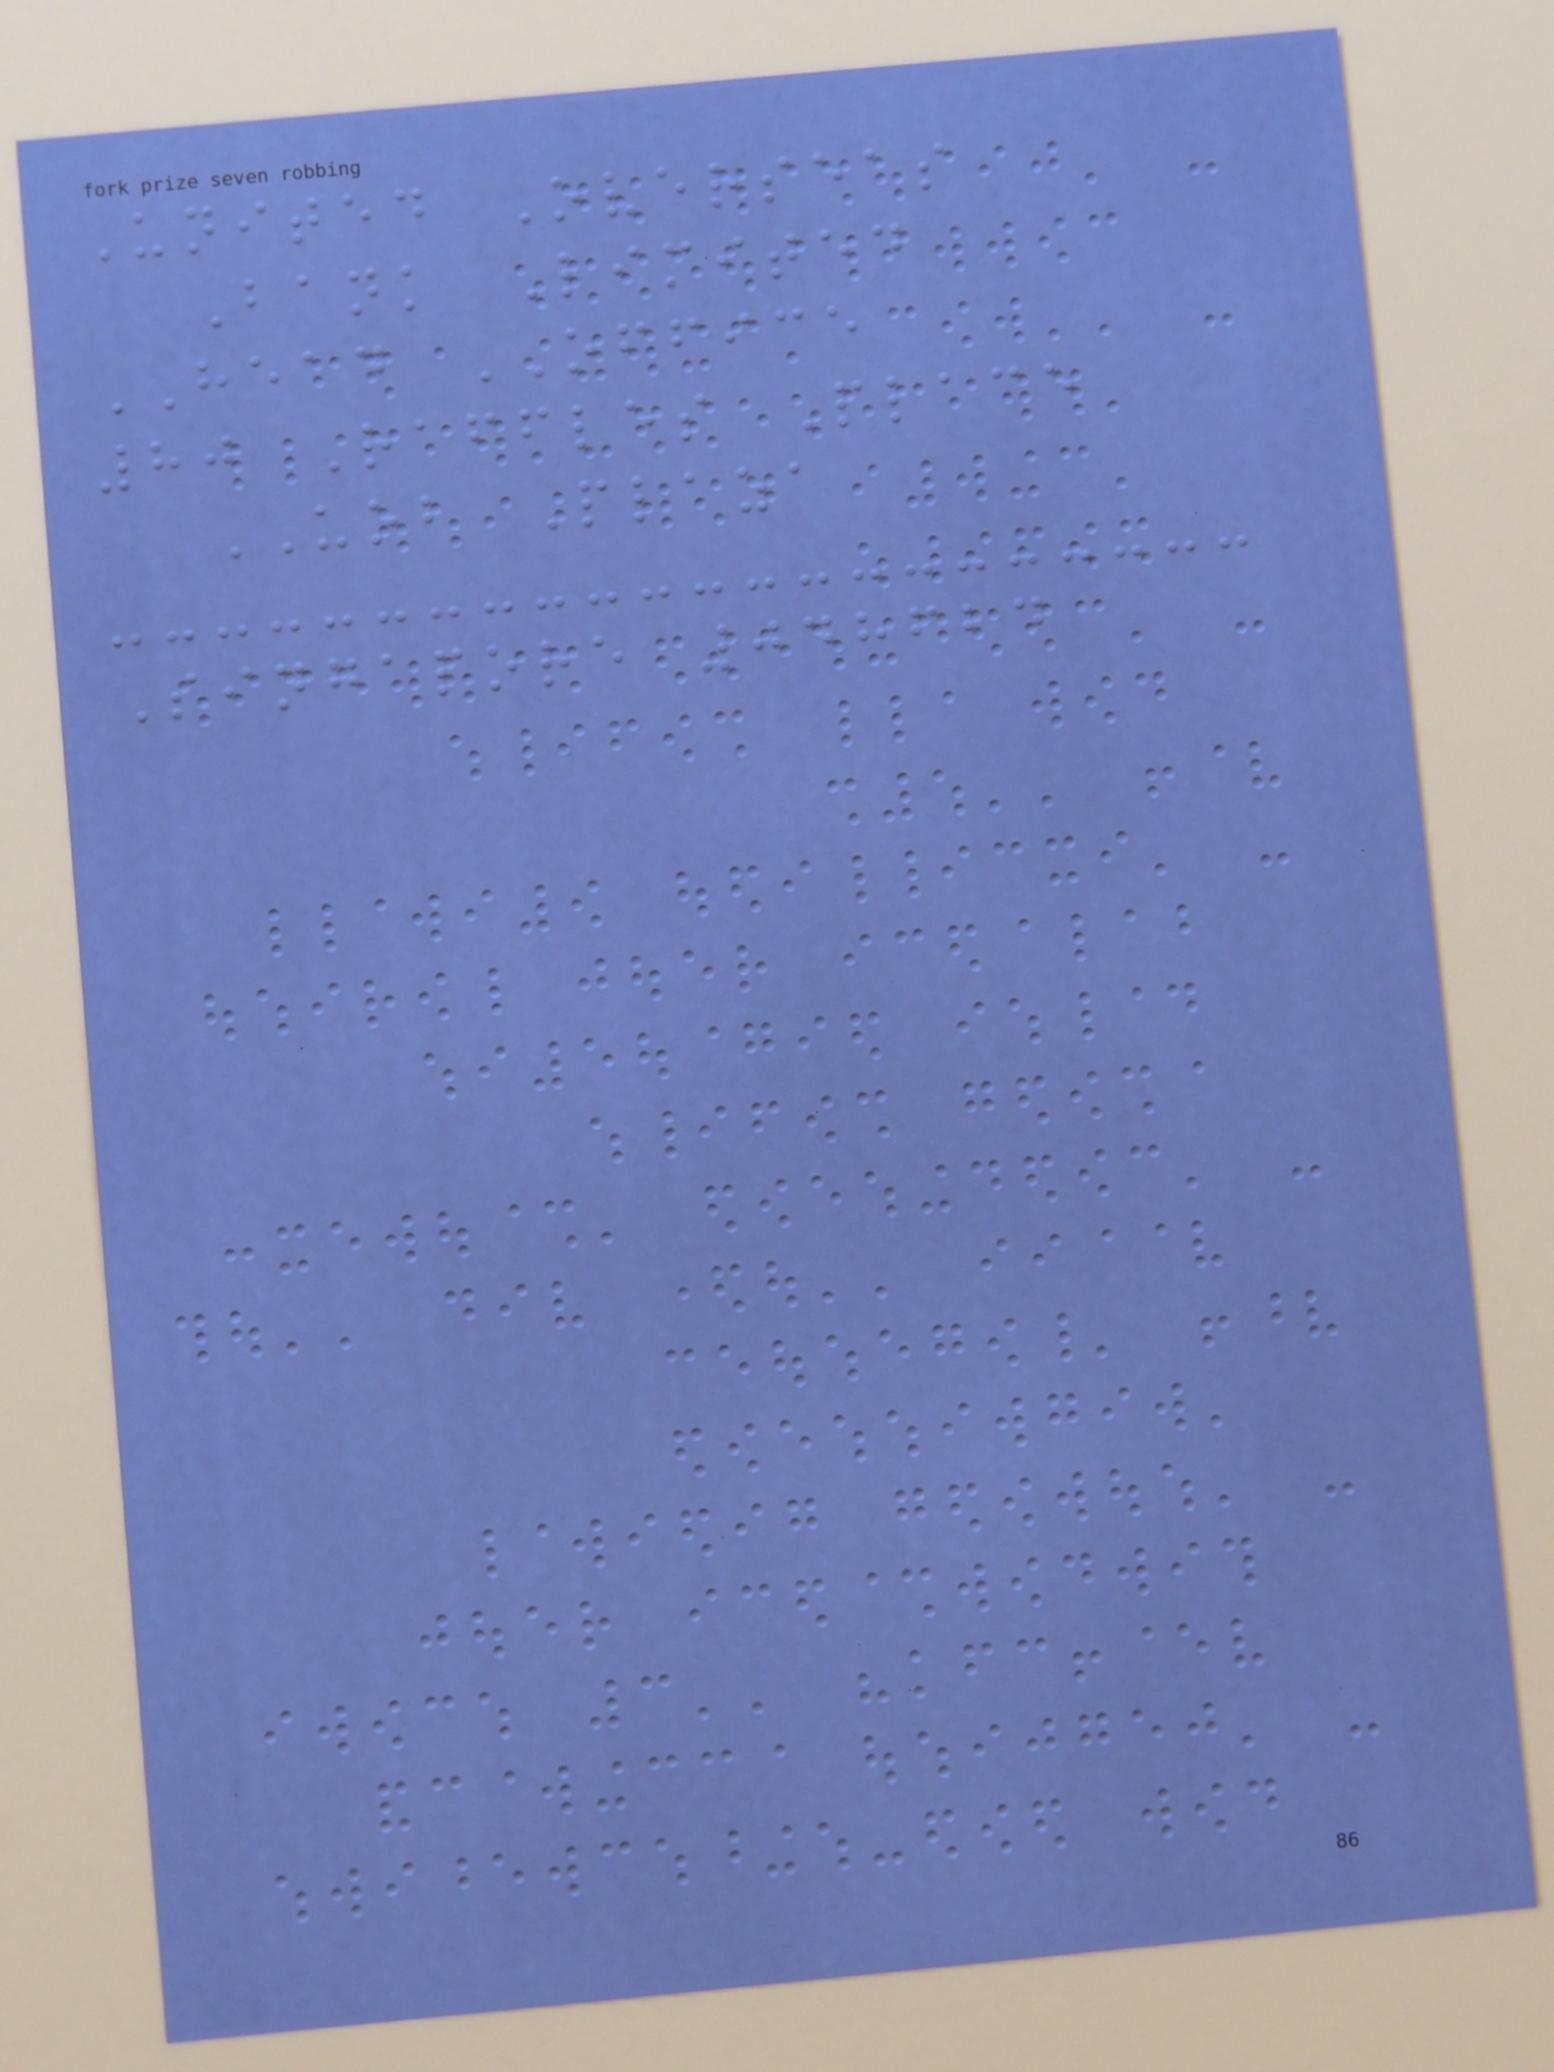United Overseas
Bank Limited
HEAD OFFICE
80 Raffles Place
UOB Plaza
Singapore 048624
